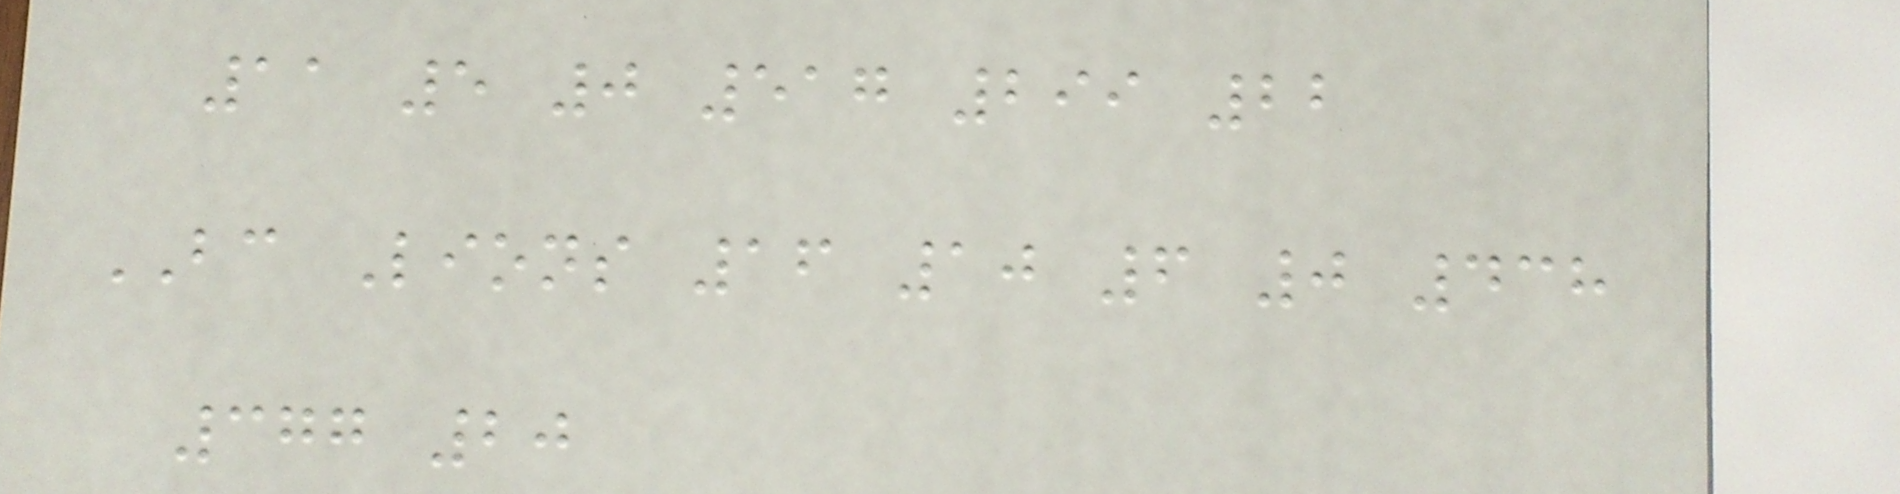11 5 0 517 299 22
BC Lions 16 10 6 0 438
377 20
